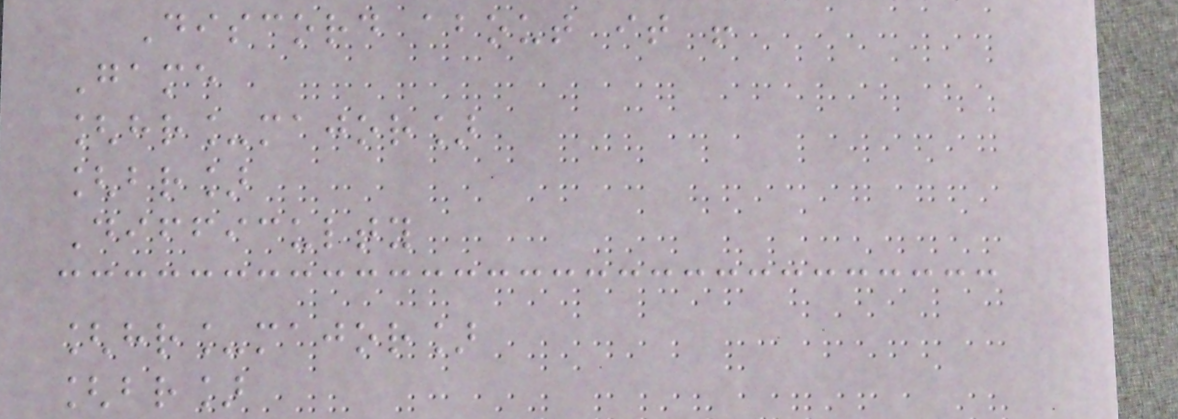Discord about it !
Game
[hr_major]
[br]
Difficulty
[hr_major]
[br]
